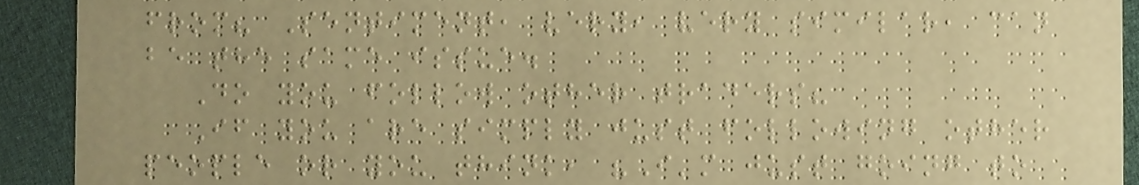from? Sentiment, very, very similar, can
be the same issue.
Do you follow other traders?
If you are simply just following other
people or you think, "I'm just going to
